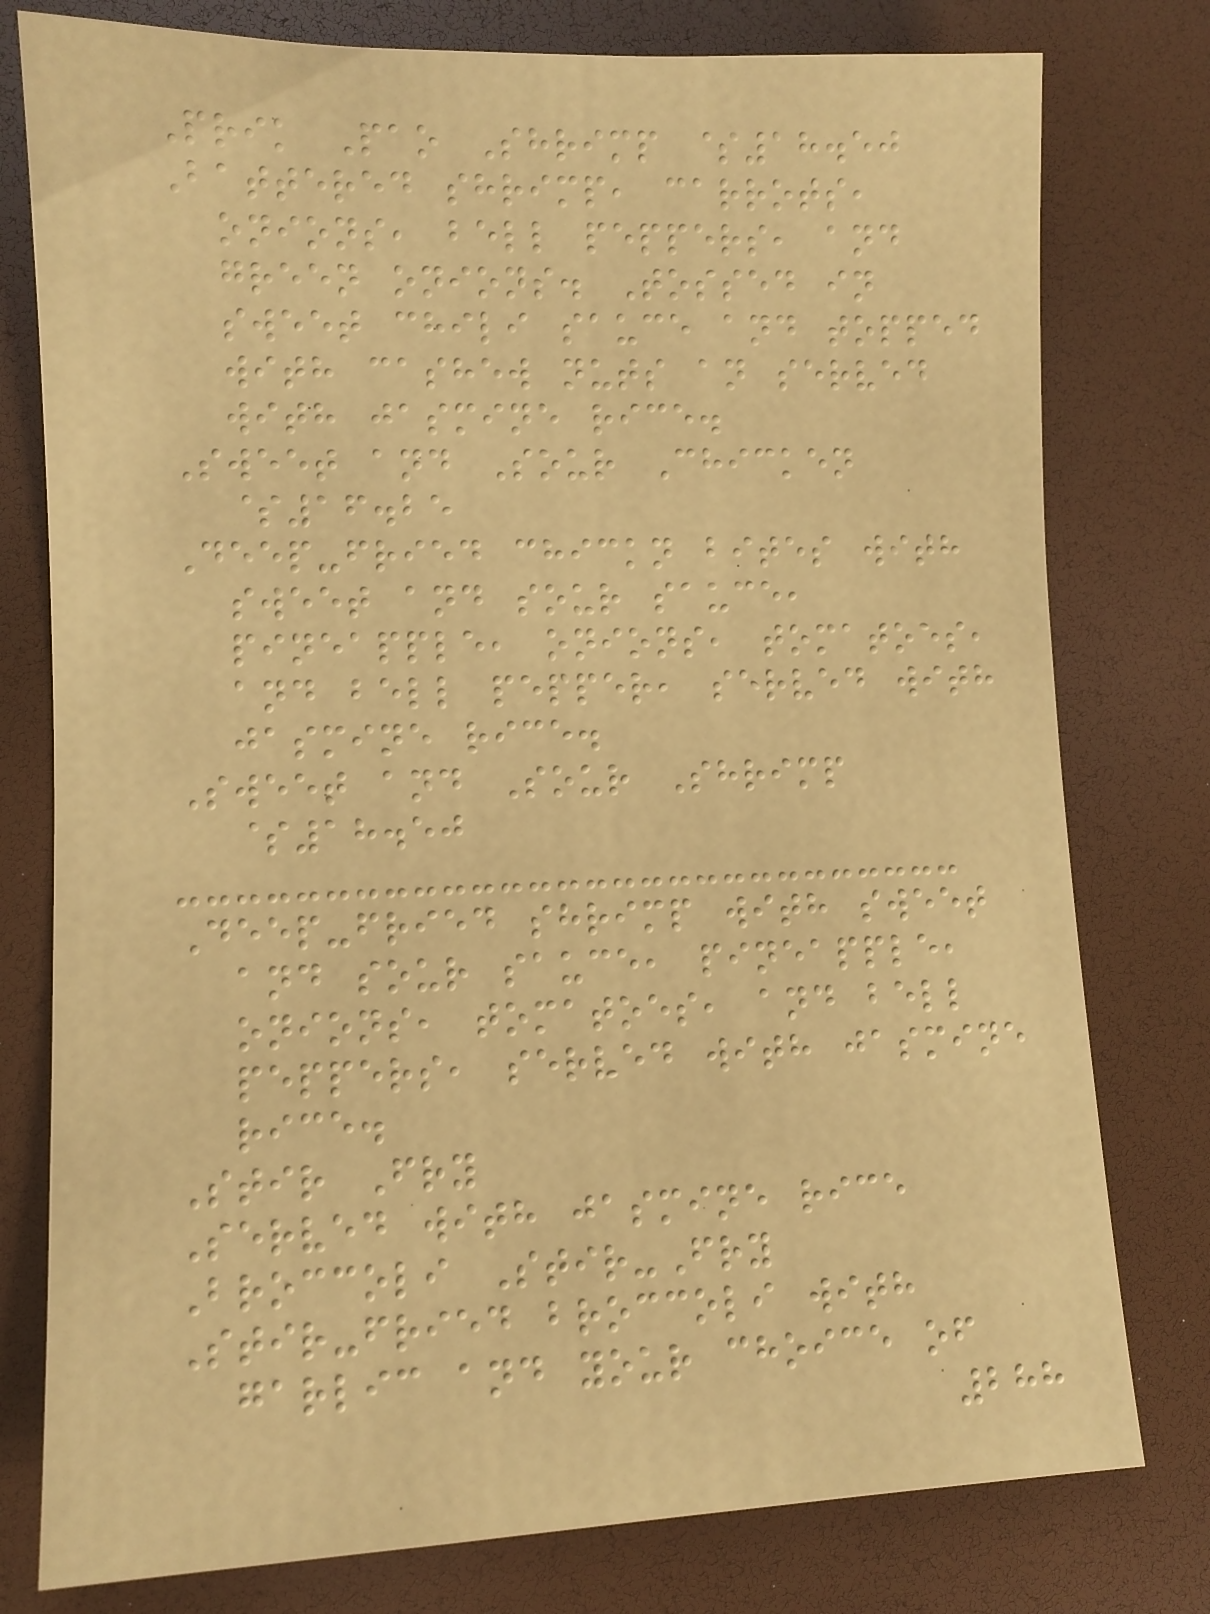Prik Pao Shrimp $18.50
Battered shrimp, carrots,
onions, bell peppers, and
green onions. Tossed in
sweet chili sauce and topped
with cashew nuts an served
with jasmine rice.
Sweet and Sour Chicken
$16.25
Deep-fried chickn bites with
sweet and sour sauce,
pineapple, onions, tomatoes,
and bell pepper, served with
jasmine rice.
Sweet and Sour Shrimp
$18.50
Deep-fried shrimp with sweet
and sour sauce, pineapple,
onions, tomatoes, and bell
peppers, served with jasmine
rice.
Stir Fry
Served with jasmine rice
Broccoli Stir-Fry
Stir-fried broccoli with
garlic and your choice of
288
